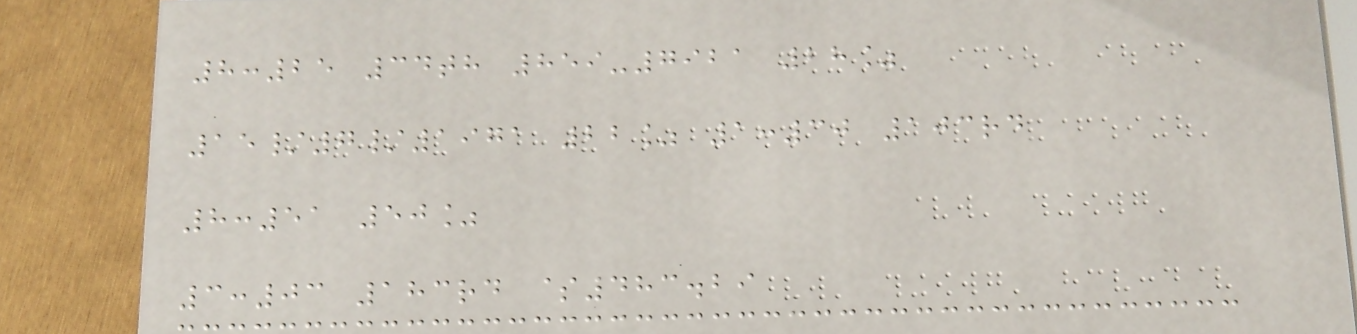8:25 34th 859-7921 28%
15/7/1971 22% 1:30 103rd
8:51 50%
3:03 183rd $483.29
